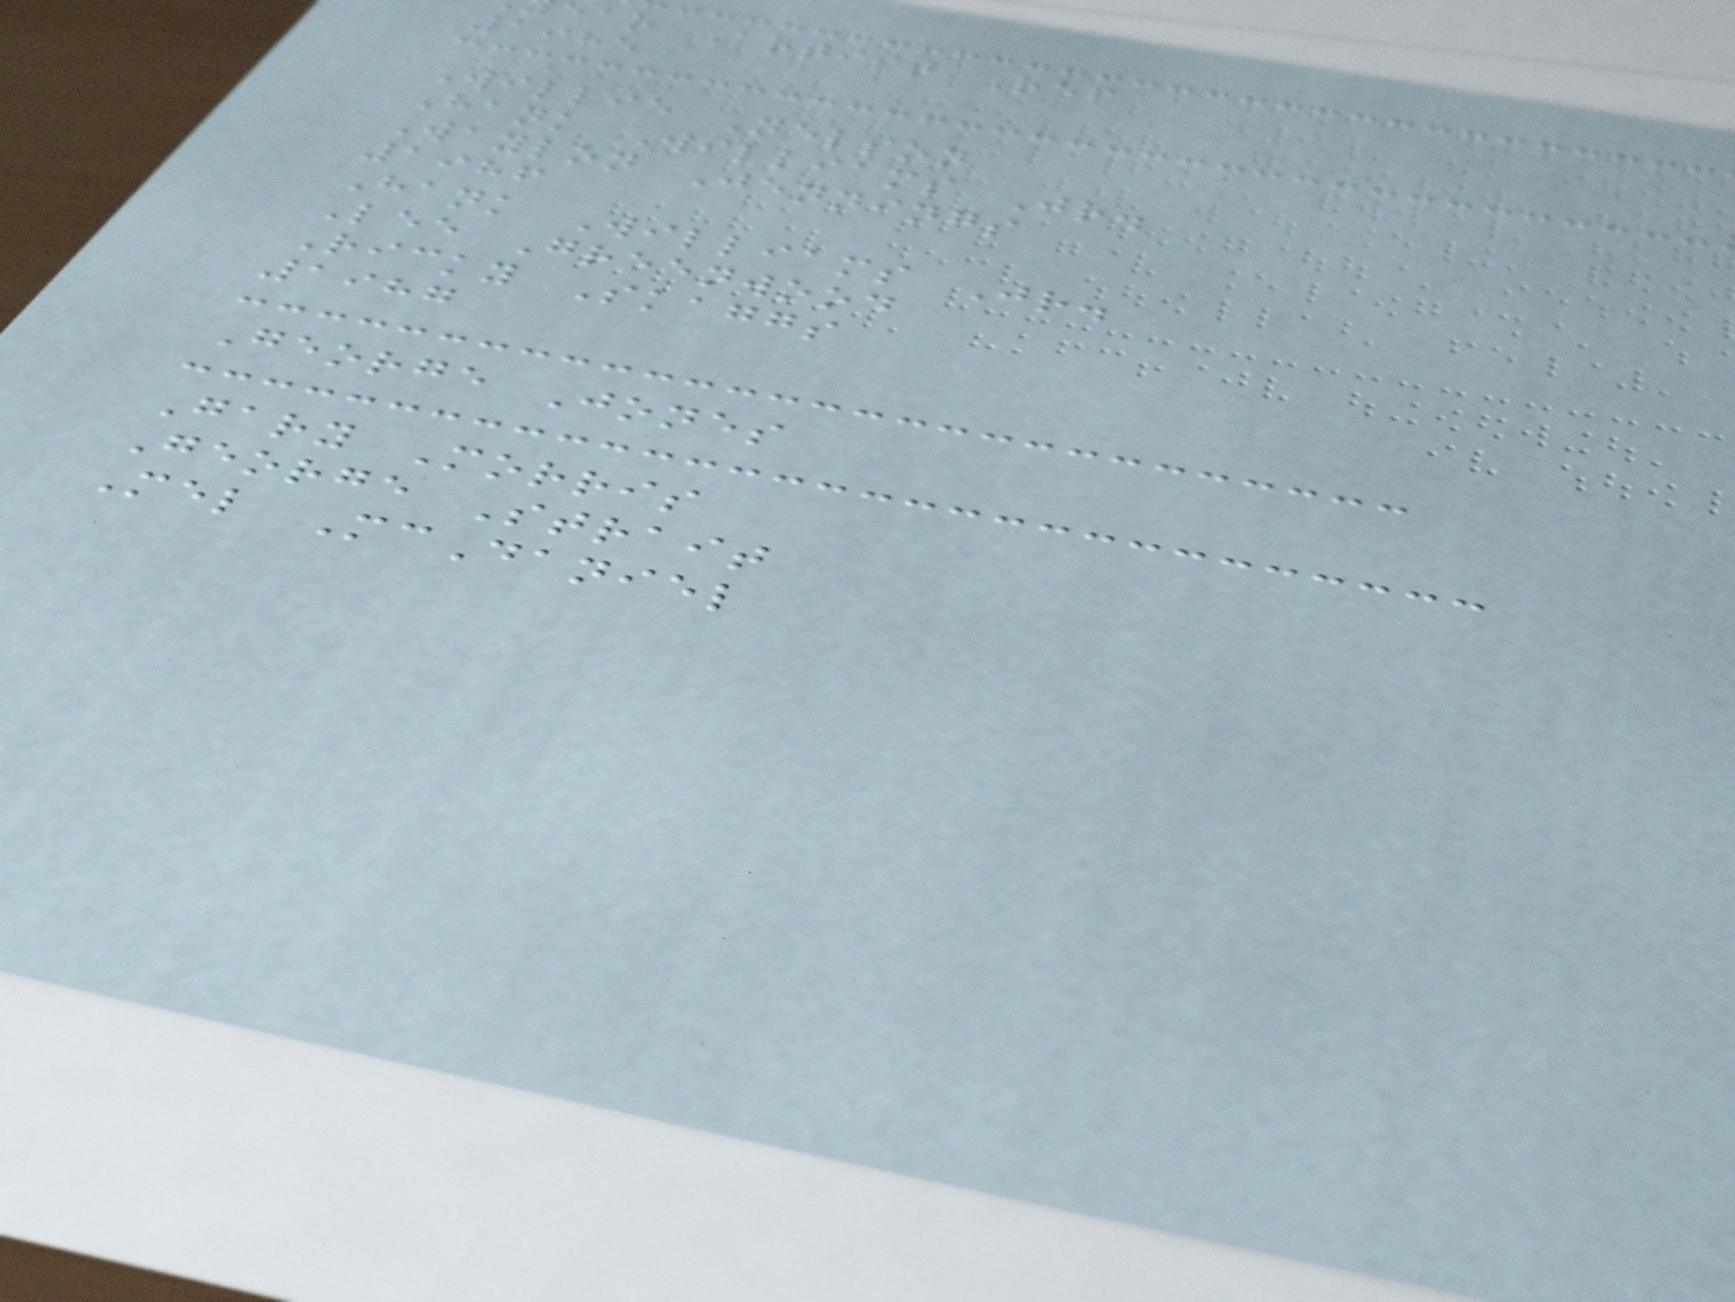ar Artist Ref
1985
Willie Nelson
Hank Williams Jr.
Waylon Jennings
1986
Hank Williams Jr.
Lee Greenwood
Ricky Skaggs
1987
George Jones
Gary Morris
George Strait
Mel McDaniel
